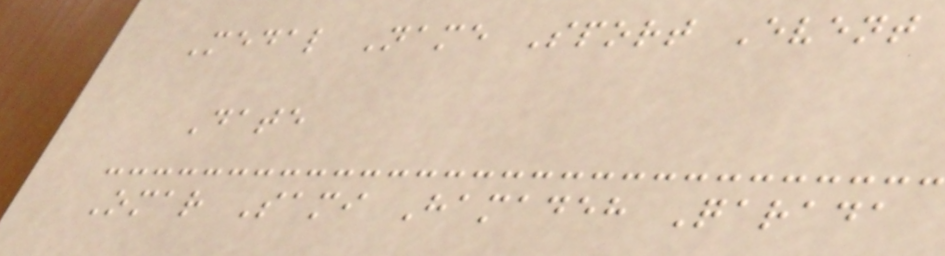Medal Name Sport Event
Date
Omar Sami Hamadeh Qarada
